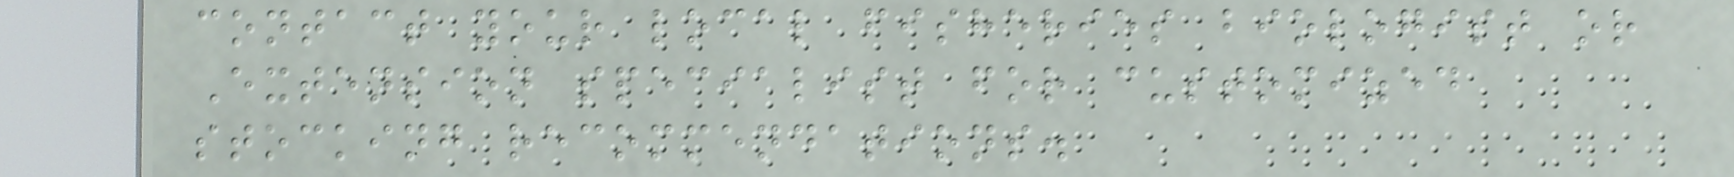contact your local fisheries biologist or
Extension specialist for customized
stocking recommendations.
